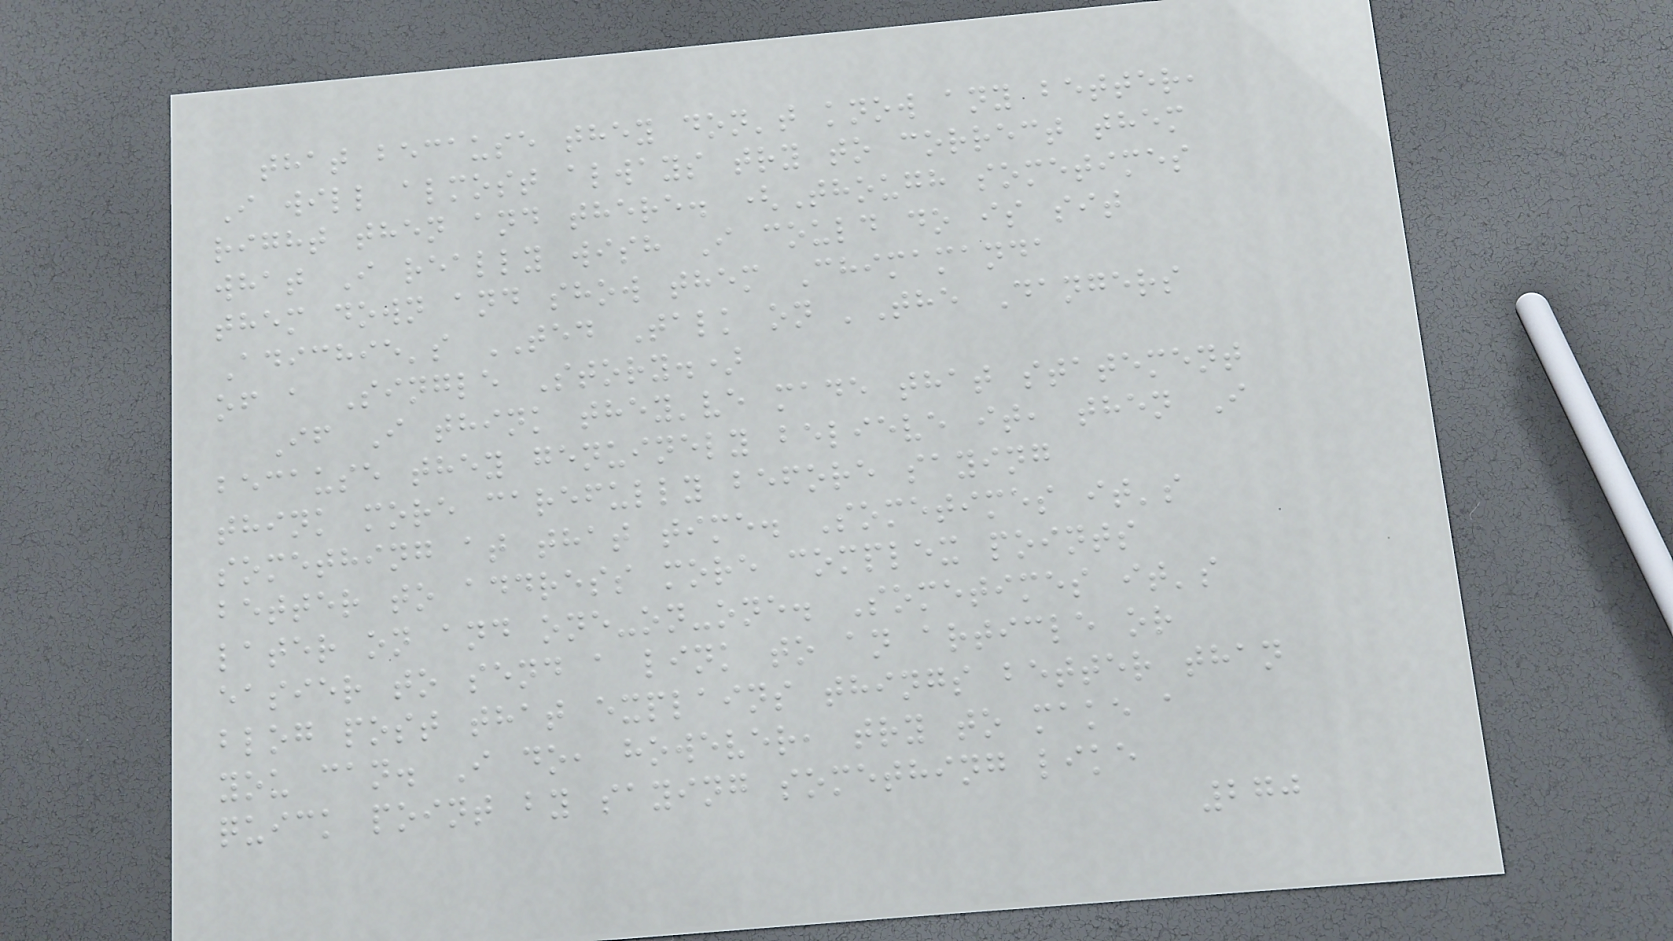that because they don't know any better,
I will almost always try to correct them
right then and there. (Though sometimes
what I really wish I could do is sit
them down and show them Chimamanda
Adichie's TED Talk on 'The Dangers
of a Single Story.)
If I think they've made that statement
because they genuinely believe it, then I
think more carefully before saying
something at that time. Sometimes it's
better to address more complex points
later on and one-on-one. Sometimes it's
easier to send a link to an article or
blog post that explains things better than
you can. I do, however, try to make a
quick point by saying something like
270
